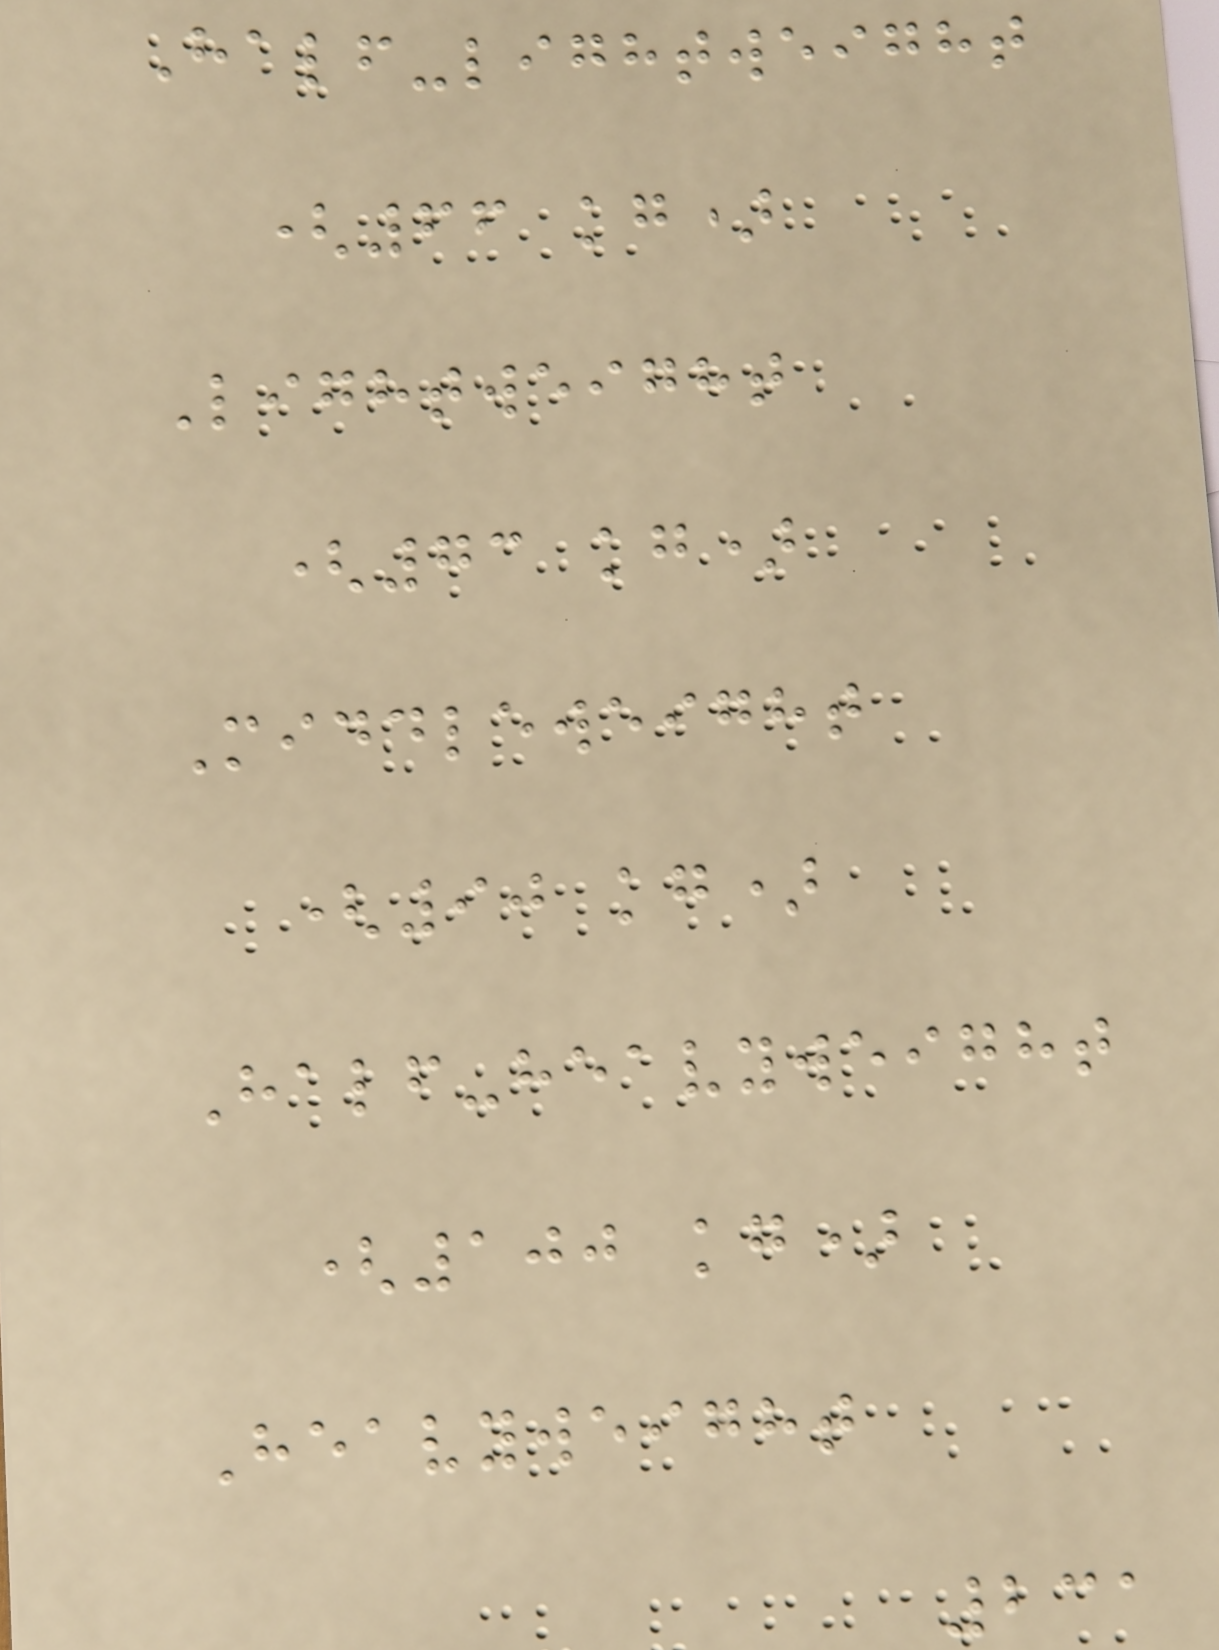Half-lightweight
(66 kg)
Lightweight
(73 kg)
Middleweight
(90 kg)
Half-heavyweight
(100 kg)
Heavyweight
231
